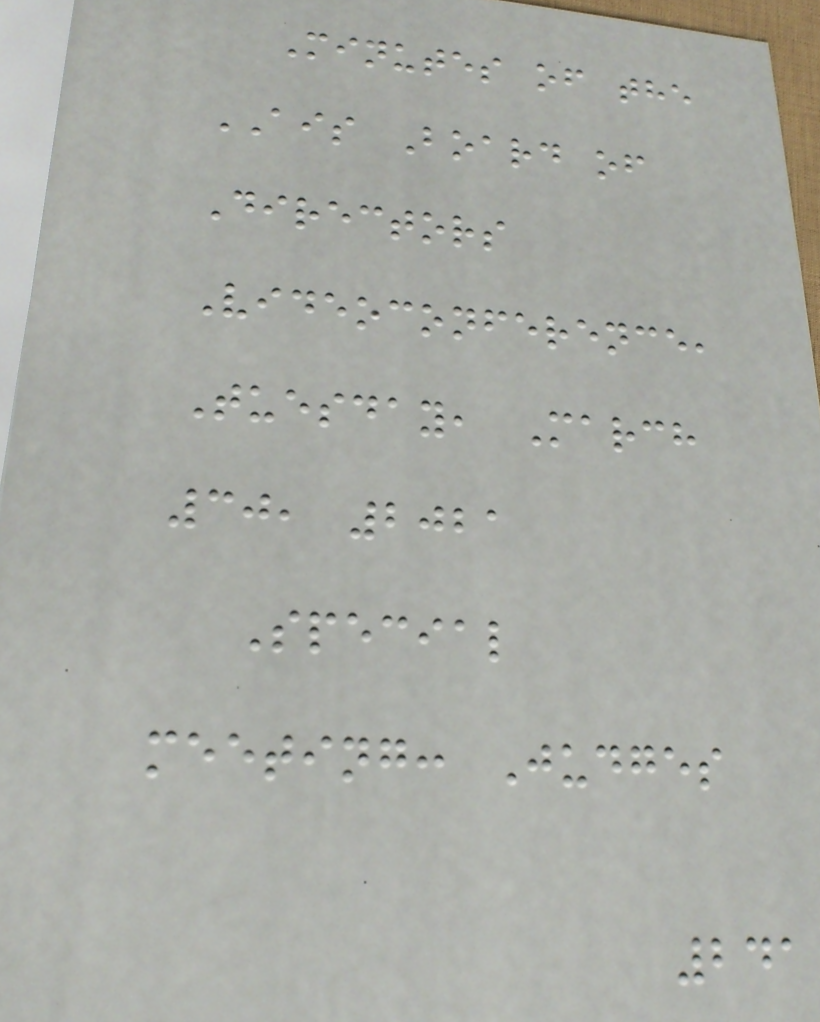Minutes of the
AIS Board of
Directors
Videoconference,
Tuesday, March
30, 2021
Special
meeting: Judges
241
